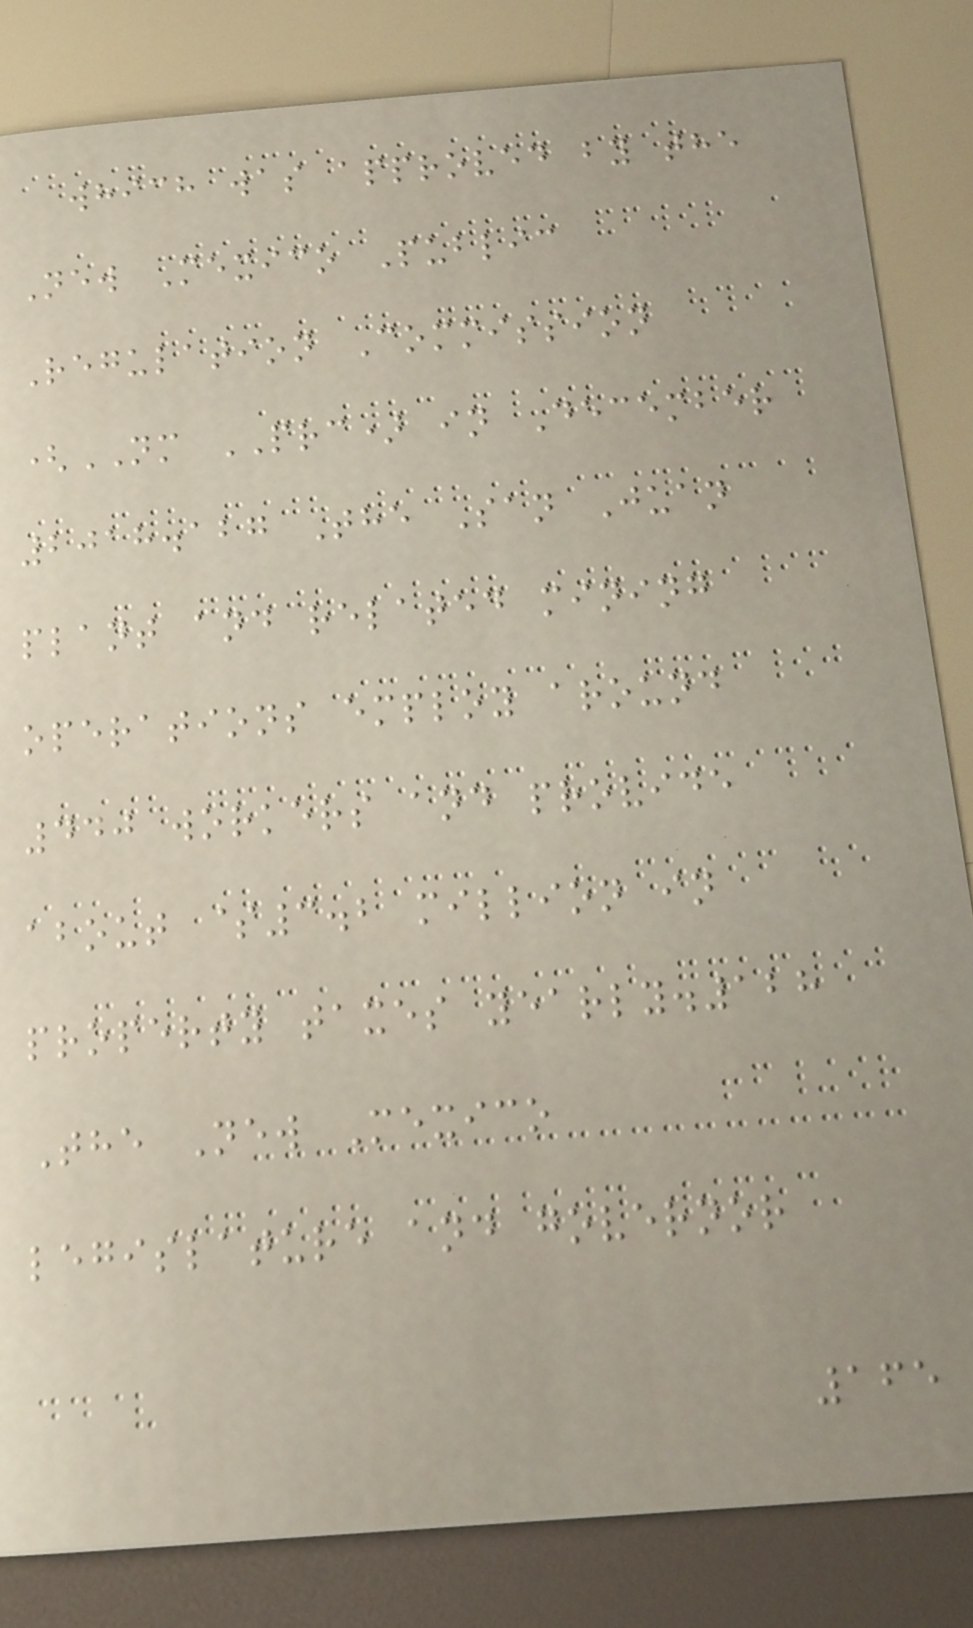which was approved by the
New Mexico Public
Regulation Commission
(NM PRC) in December
2018.127 The San Juan
plant and related mining
operations employ around
440 workers and provide
about $3.2 million in
property taxes yearly.128
The New Mexico
legislature and governor
165
